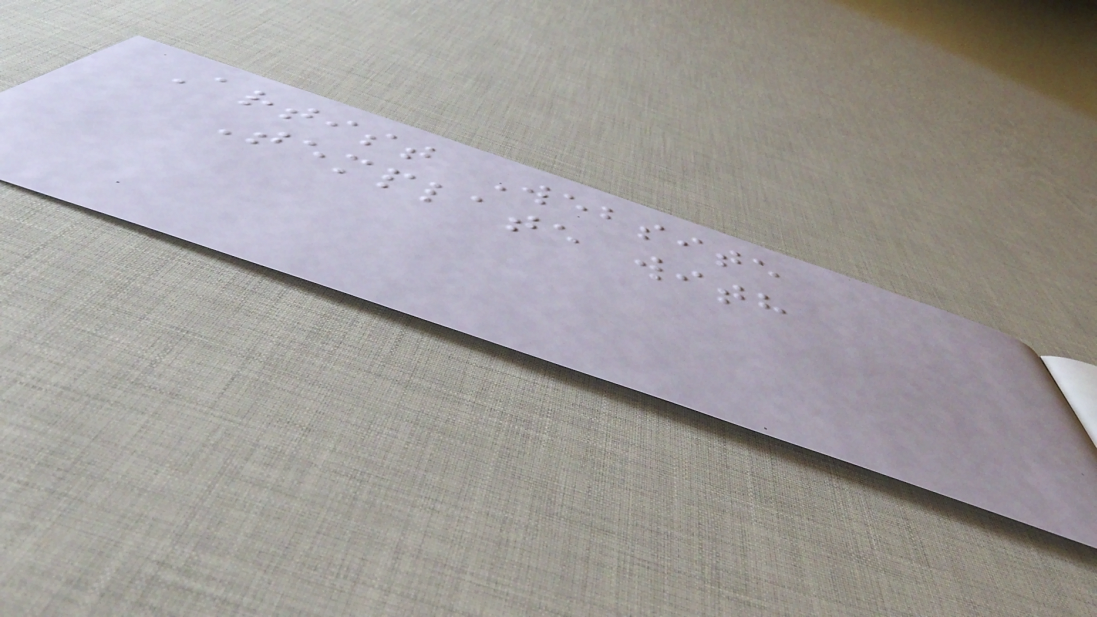Artist Website
Template with
